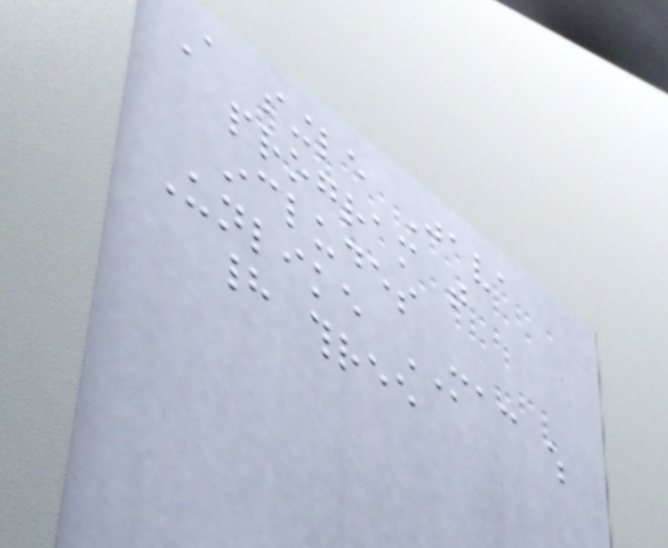A single Java
program that
includes
Unlike MAC which
had three
